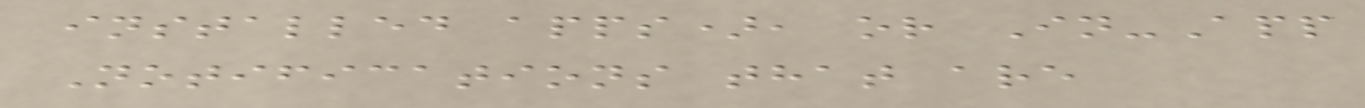installed apps), or In-App
Notifications that are
